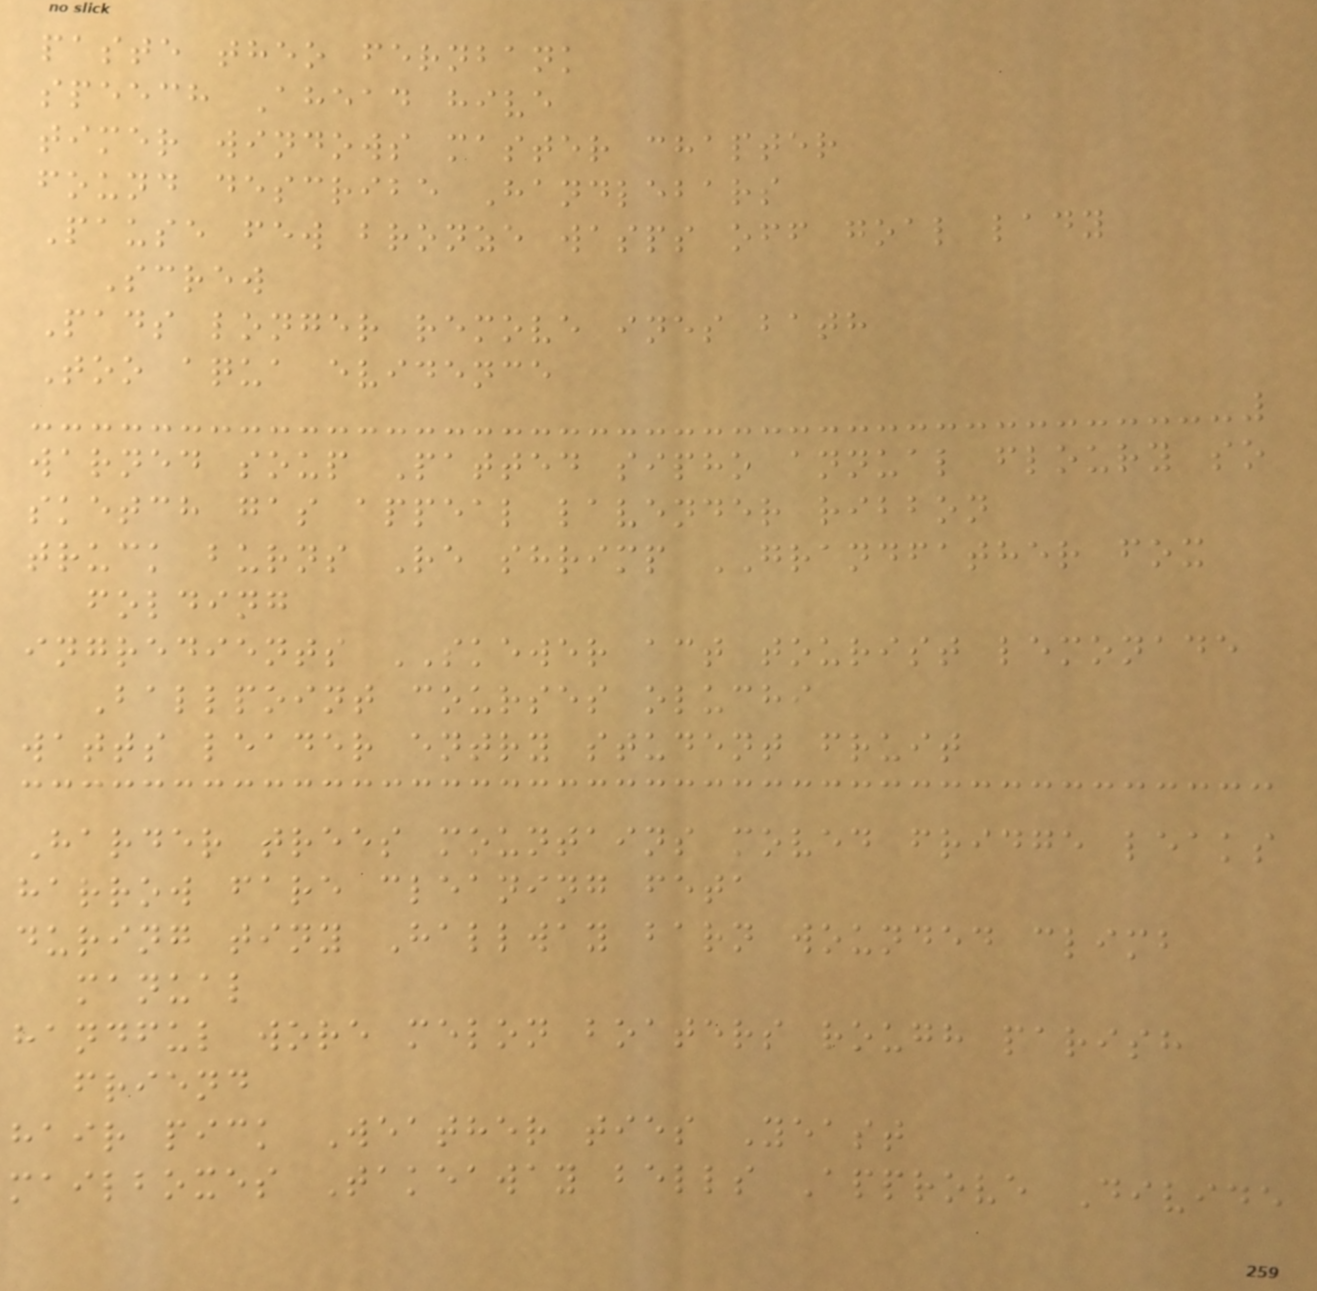paste theo fernbank
speech Ahead hive
timer windows master chapter
found describe Handlebars
Pause few bronze wasps off goal lady
Screw
Pads longer remove ines bath
Too aqua evidence
warned soup Patted sipho annual floury so
sketch gas appeal lavender ribbon
truck burns Re shrimp GRANDFATHER fox
folding
ingredients SKEWER act tourist lemonade
Ballpoint courses oluchi
watts leader entry student fruit
Harder trees mountains moved fridge leaks
harrow fare cleaning feta
during tiny Hallway barn wounded climb
manual
handful wore melon boaters rough parish
friend
hair pick Weather ties Yeast
mailboxes Takeaway bells Approve Divide
